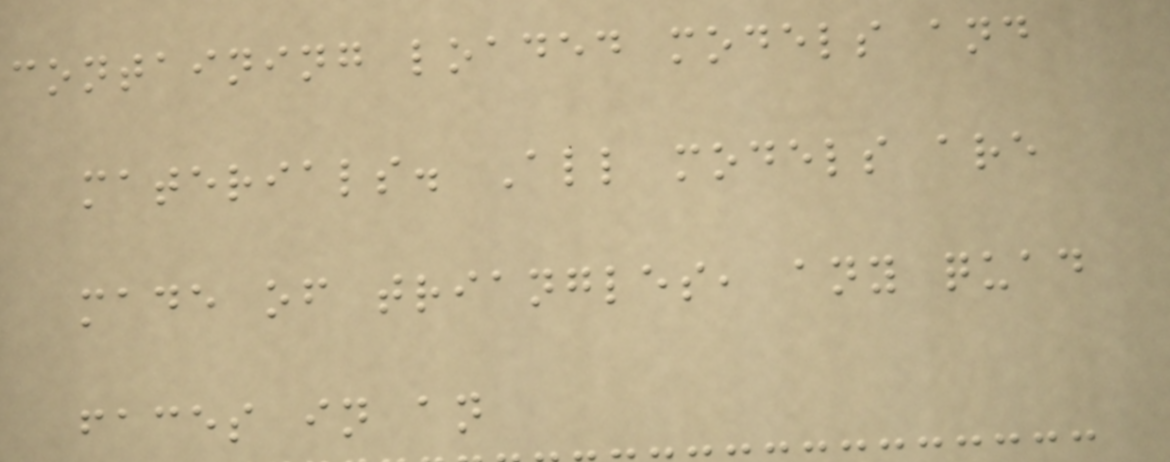containing loaded models and
materials. All models are
made of triangles, any quad
faces in an
